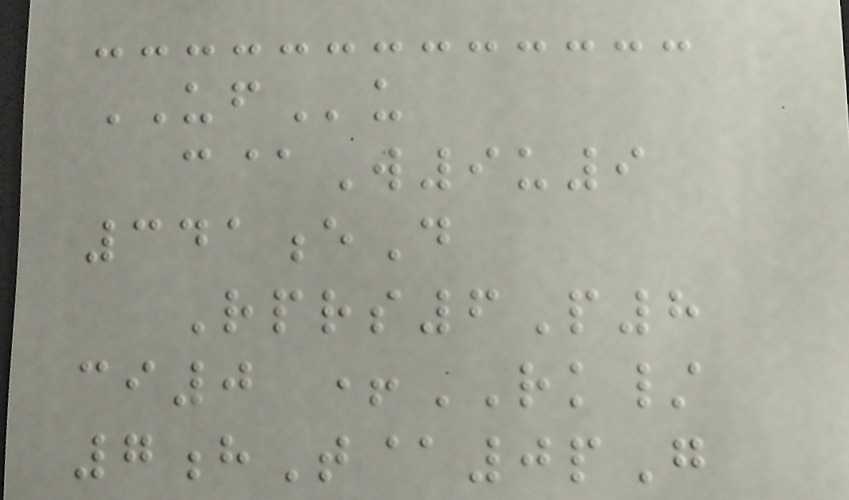UFu
c@W9u9
341eD
Rprs6P8
ci0 +RK/
7hT@0pG
